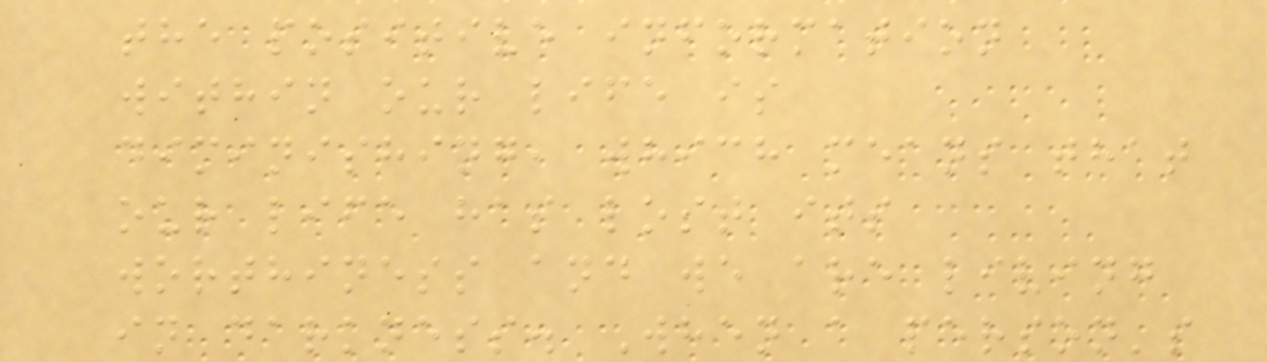the positive information
within our life is
diminishing, which means that
our life has lost its
worthiness and we are living
in darkness. When a person's
